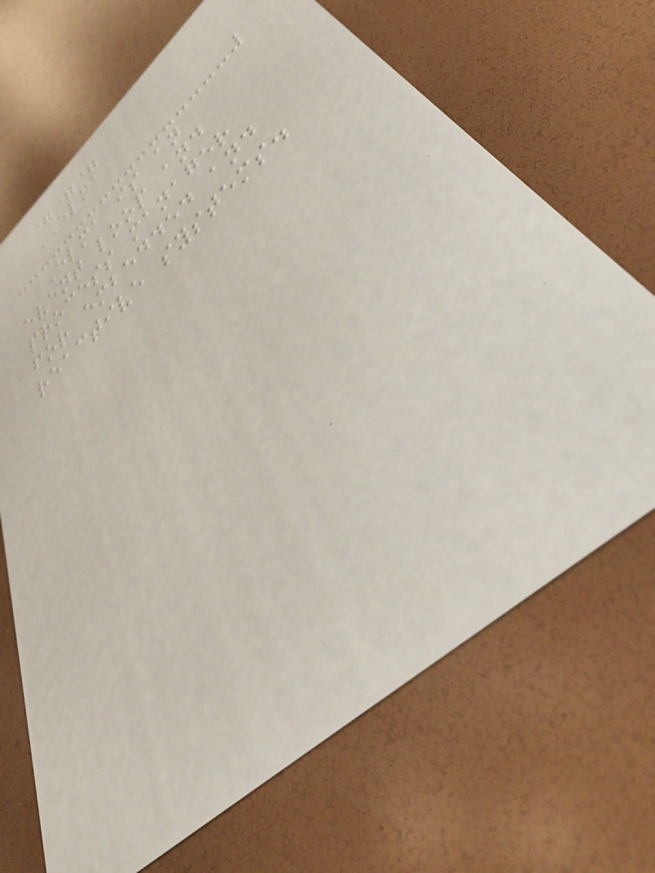===
ELMA
Elma is an
event loop and
process manager
for embedded and
reactive systems.
